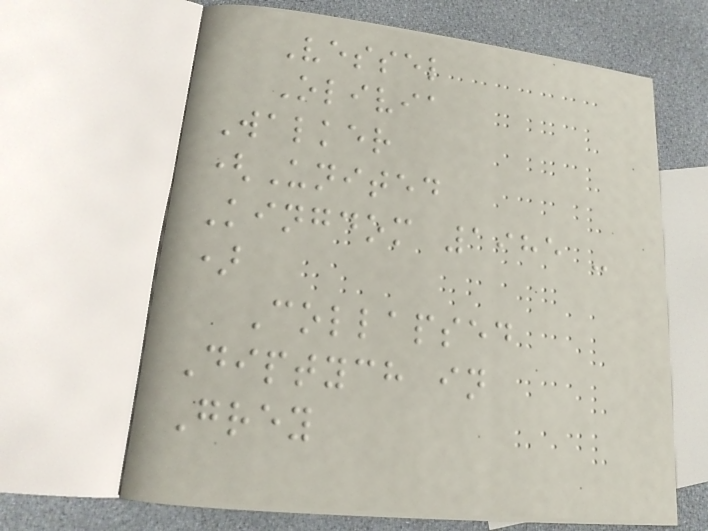Vessel
Olivia
Walker
(United
Kingdom 1985 -
)
Collapsed
Diptych in
Grey
